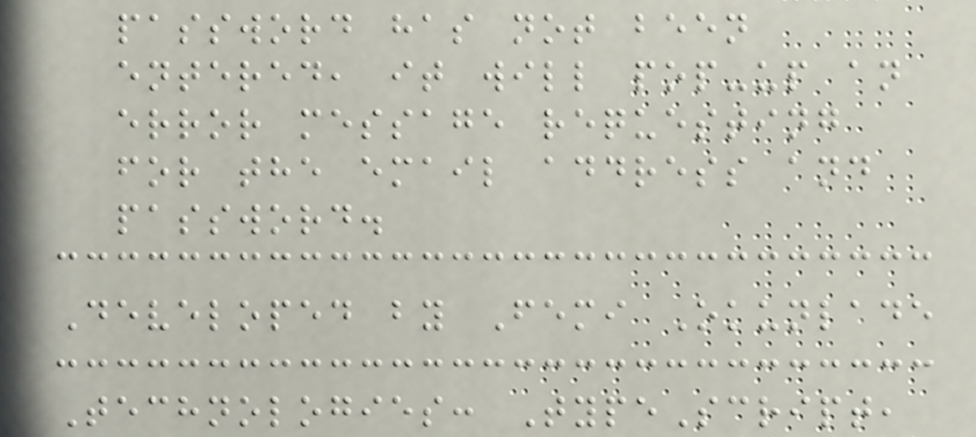password has not been
entered, it will pop-up an
error message requesting
for the email address and
password.
Developed by Femi Okunlade
Technologies: TypeScript,
